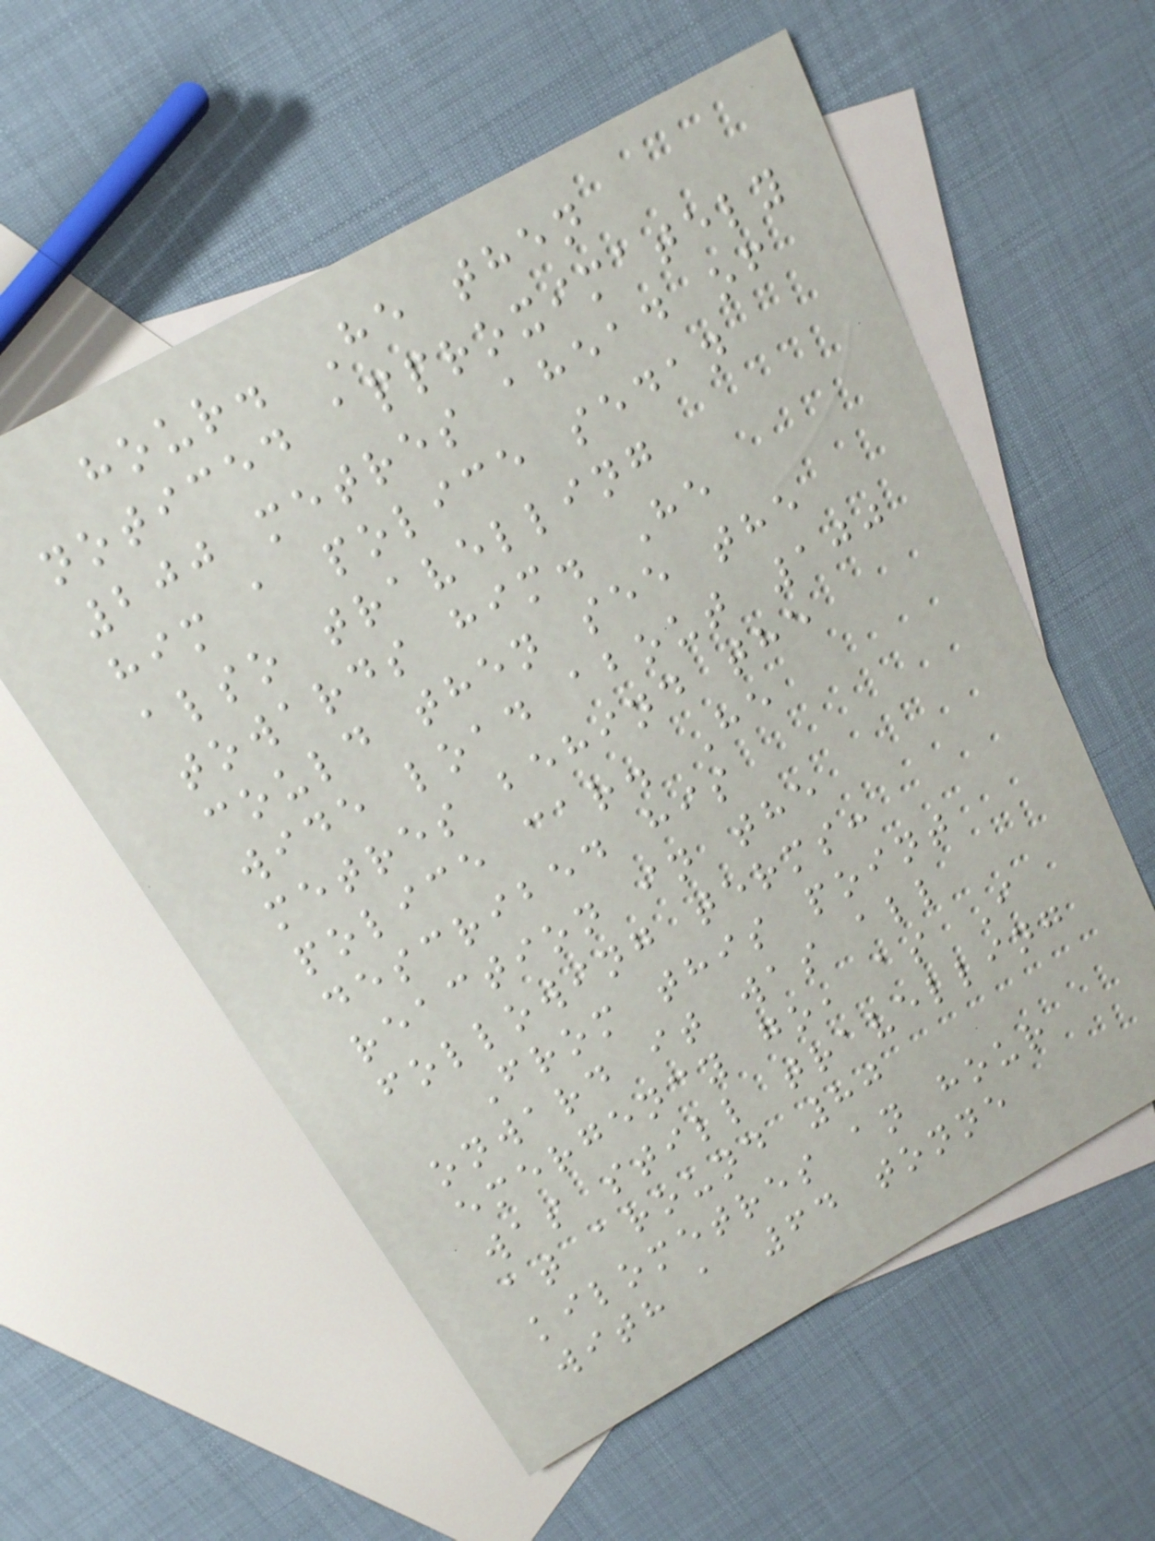hour. He then
noticed approximately
200 metres ahead of
him a police sedan
also travelling
towards him. He
could then see the
wide load about 100
metres behind the
police car. He
described his
reaction in the
following terms:
From this point
onward it was all
emergency go, as I
was still travelling
at around 80
kilometres an hour
with a 64 tonne
